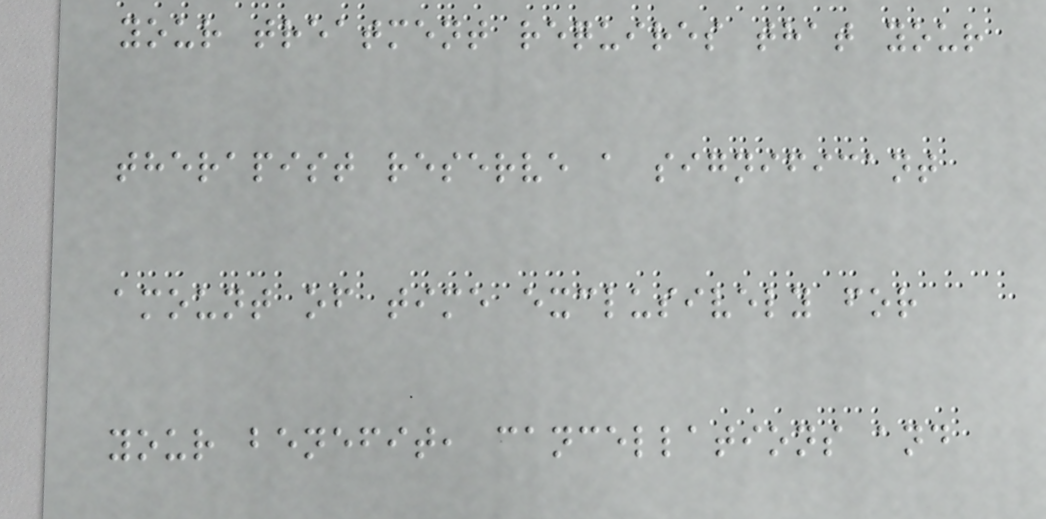your treatment requires that your
therapist reserve a significant
amount of time exclusively for
your benefit, cancellations and
